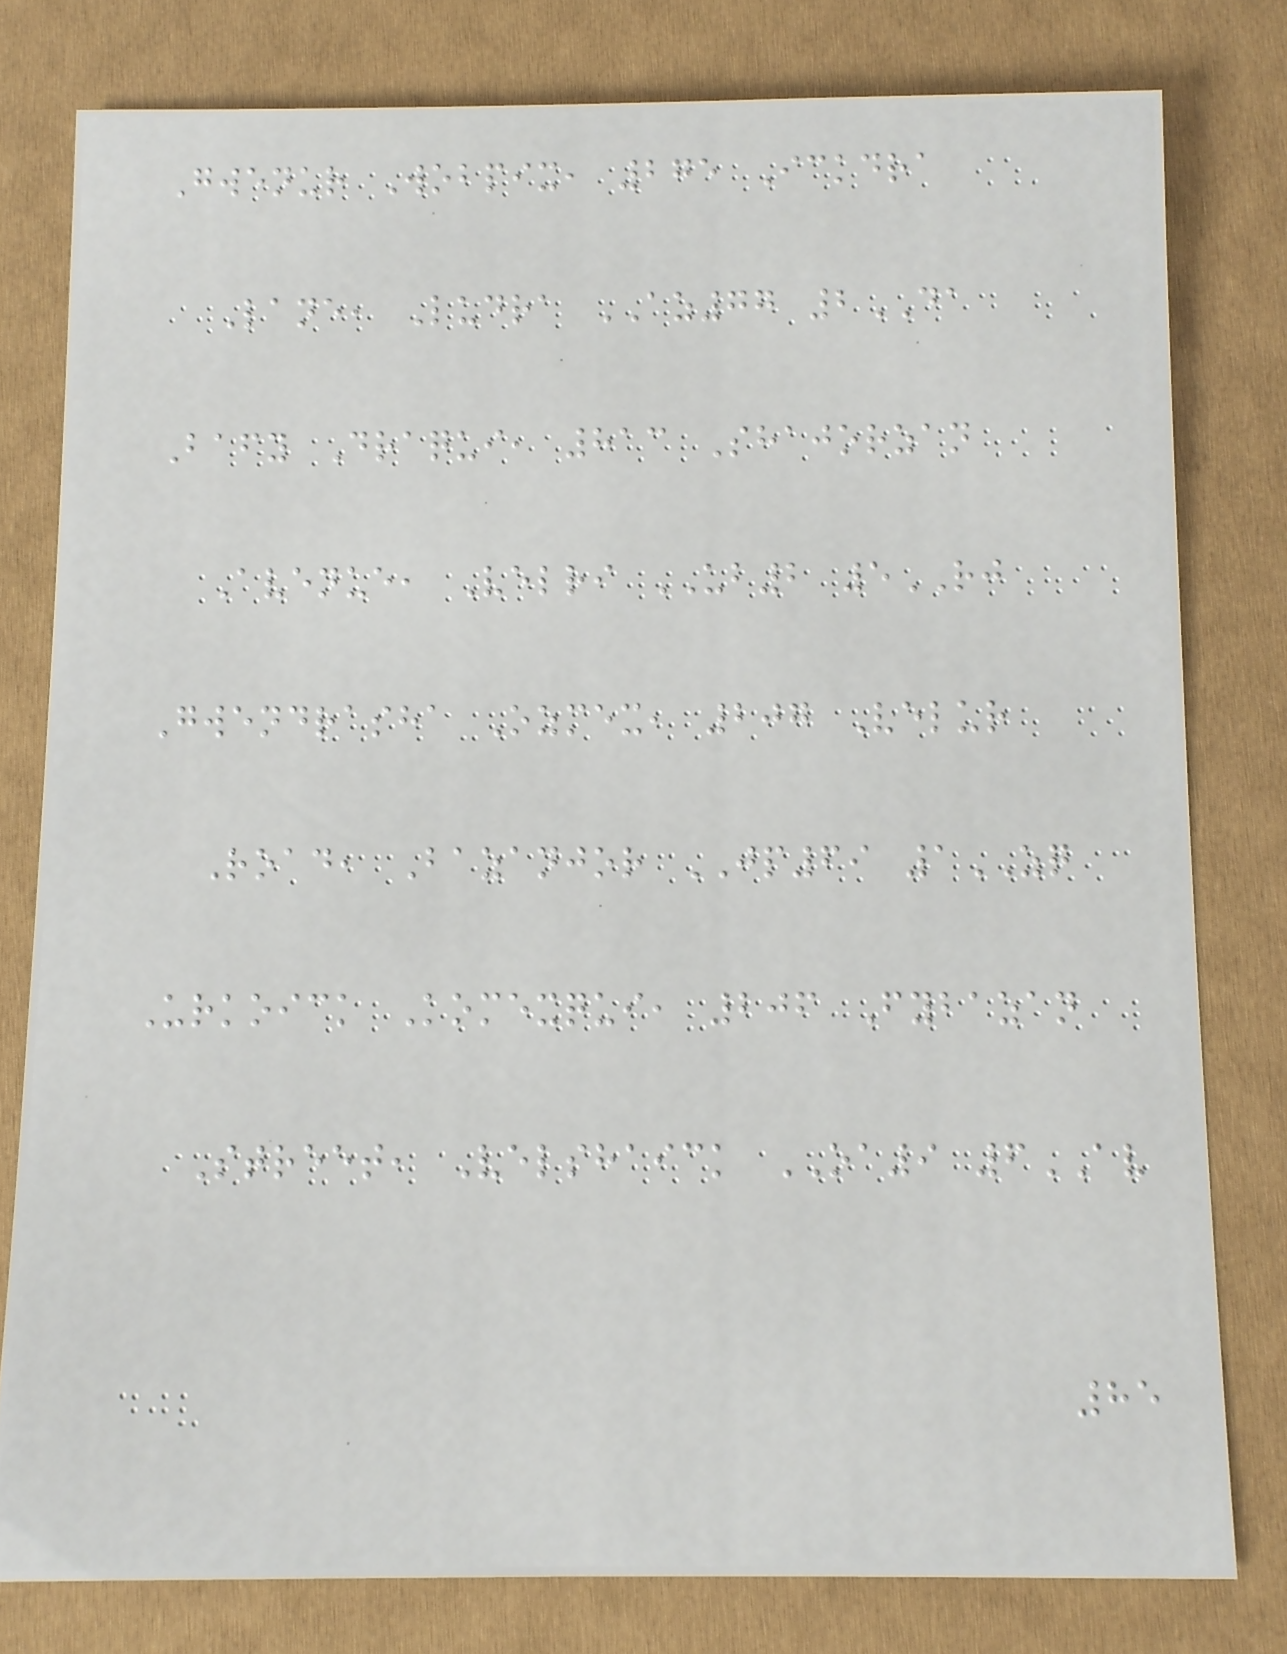Gwenur Wobpix, 275 Ickdra
Lane, Ludra AZ77 2DA
Bafy Draqui, 813 Shajorzan
Avenue, Velri UB2 5RJ
Gwendrasha Ozmex, 207 Velur
Road, Bazanjor JP69 1ZQ
Urkoick Komexqui, 206 Fybazan
Street, Velshaick OA9 6AV
85
